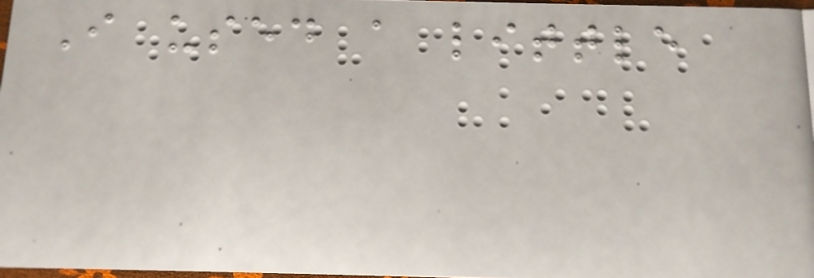I used a little
